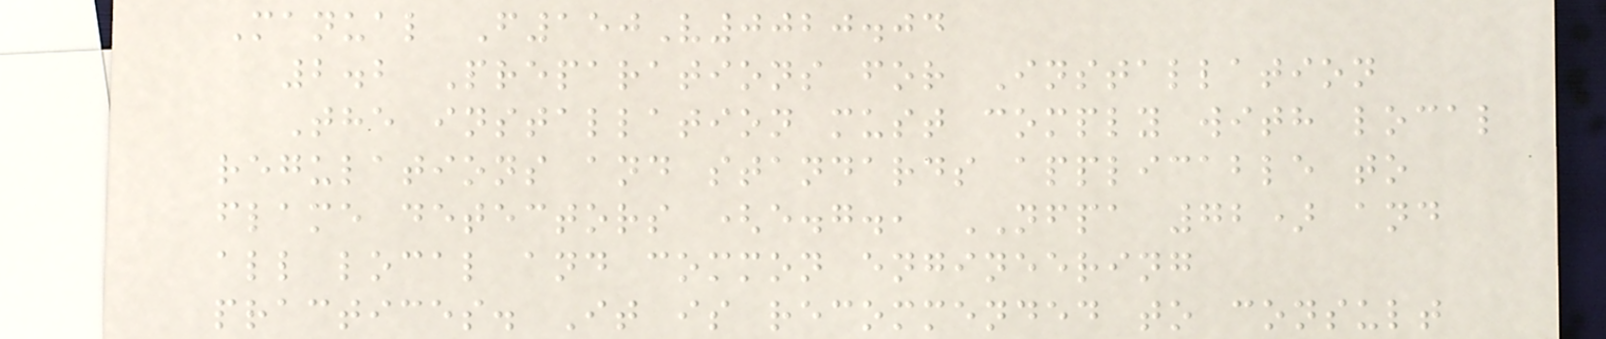Manual F150V0020.04
2.2 Preparations for Installation
The installation must comply with local
regulations and standards applicable to
flame detectors (e.g., NFPA 72) and
all local and common engineering
practices. It is recommended to consult
